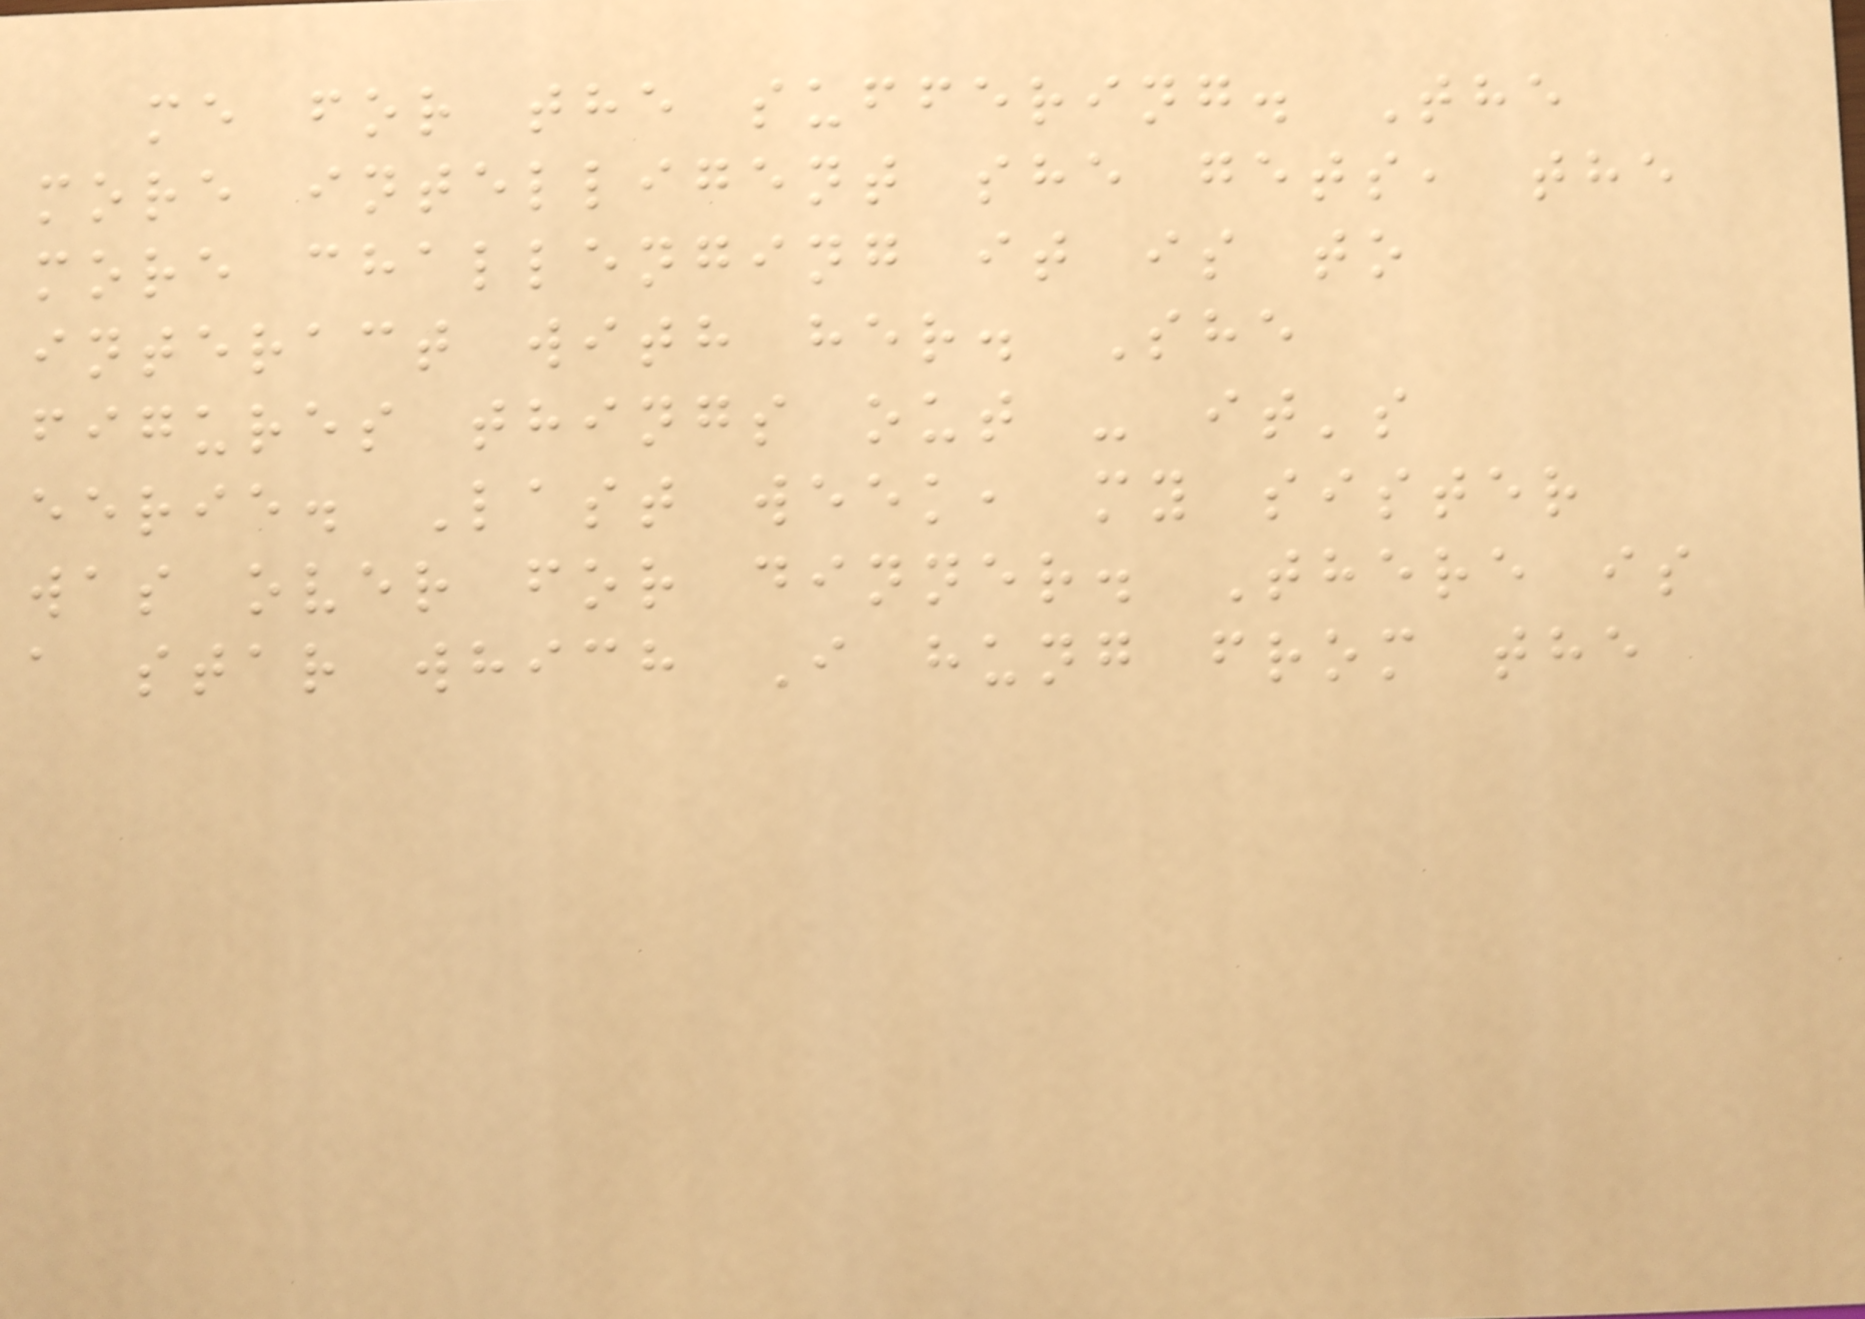me for the suffering. The
more intelligent she gets, the
more challenging it is to
interact with her. She
figures things out - it's
eerie. Last week, my sister
was over for dinner. There is
a star which I hung from the
